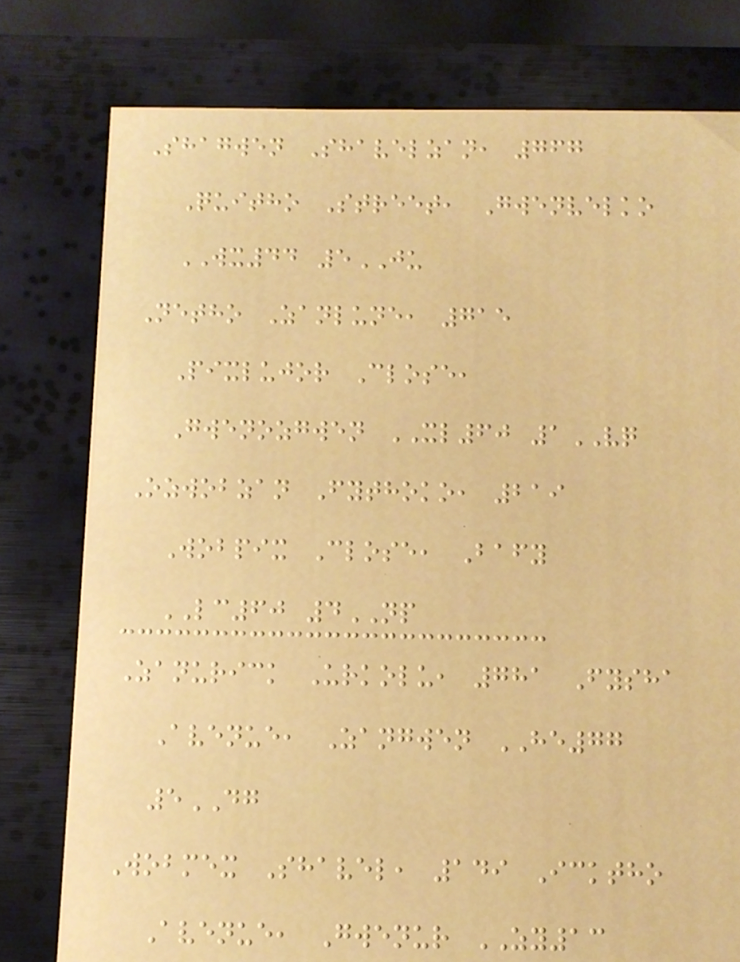Shagwen Shavelzan, 767
Quitho Street, Gwenvelko
WX44 5JU
Netho Zanlune, 715
Pixlujor Close,
Gwenozgwen XL60 1VQ
Ozwobzan Fythoko, 219
Wobpix Close, Bafy
LC60 4NP
Zanurick Urkolu, 781 Fysha
Avenue, Zangwen HE77
5DG
Wobmex Shavel, 149 Icktho
Avenue, Gwenur ZY13
